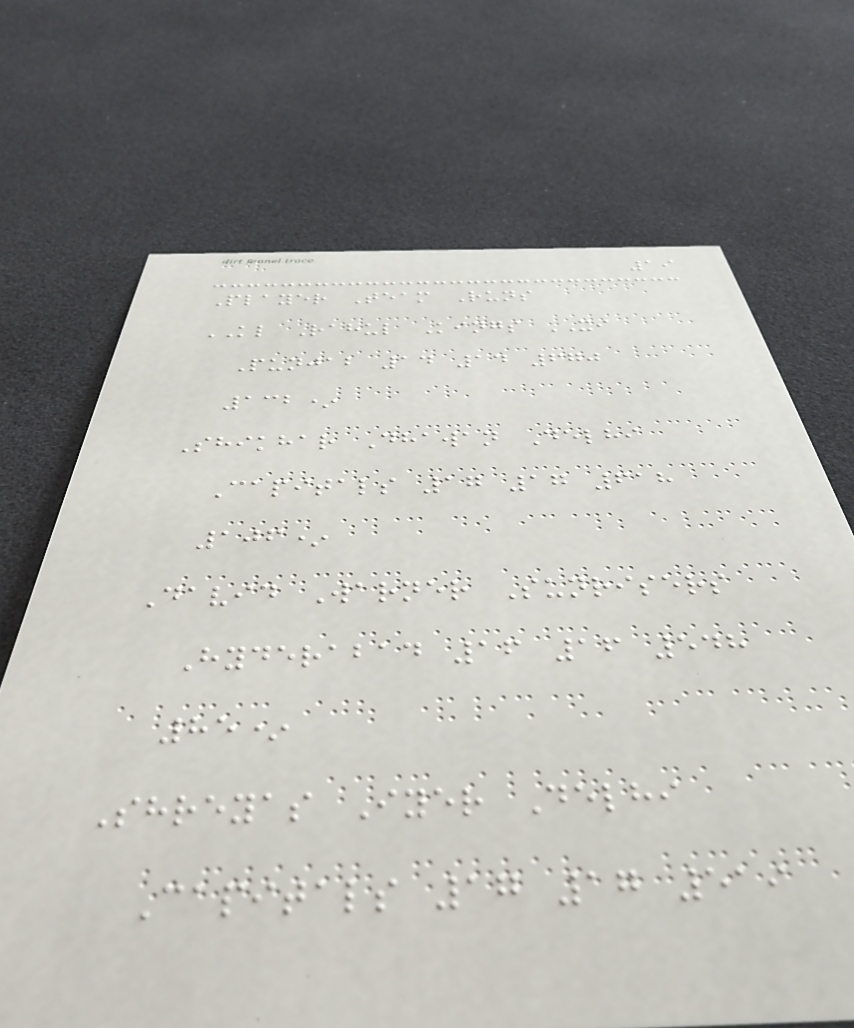19
Player Team Runs
KL Rahul Kings XI
Punjab 14 14 670
132*
Shikhar Dhawan Delhi
Capitals 17 17 618
106*
David Warner Sunrisers
Hyderabad 16 16 548
85*
Shreyas Iyer Delhi
Capitals 17 17 519
